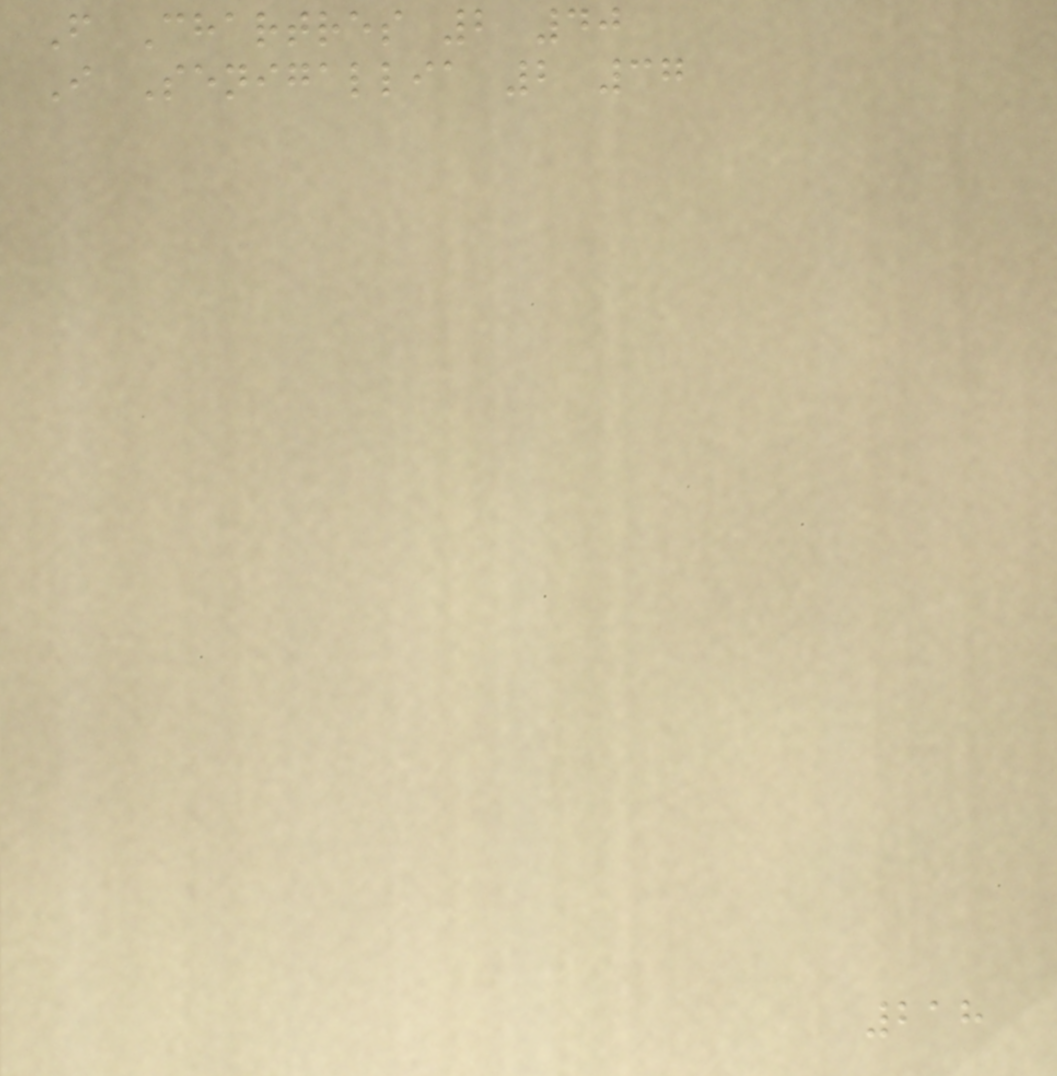F Chartres 2 40
I Senigallia 2 37
218
